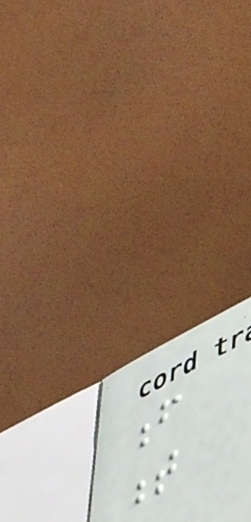f
t
